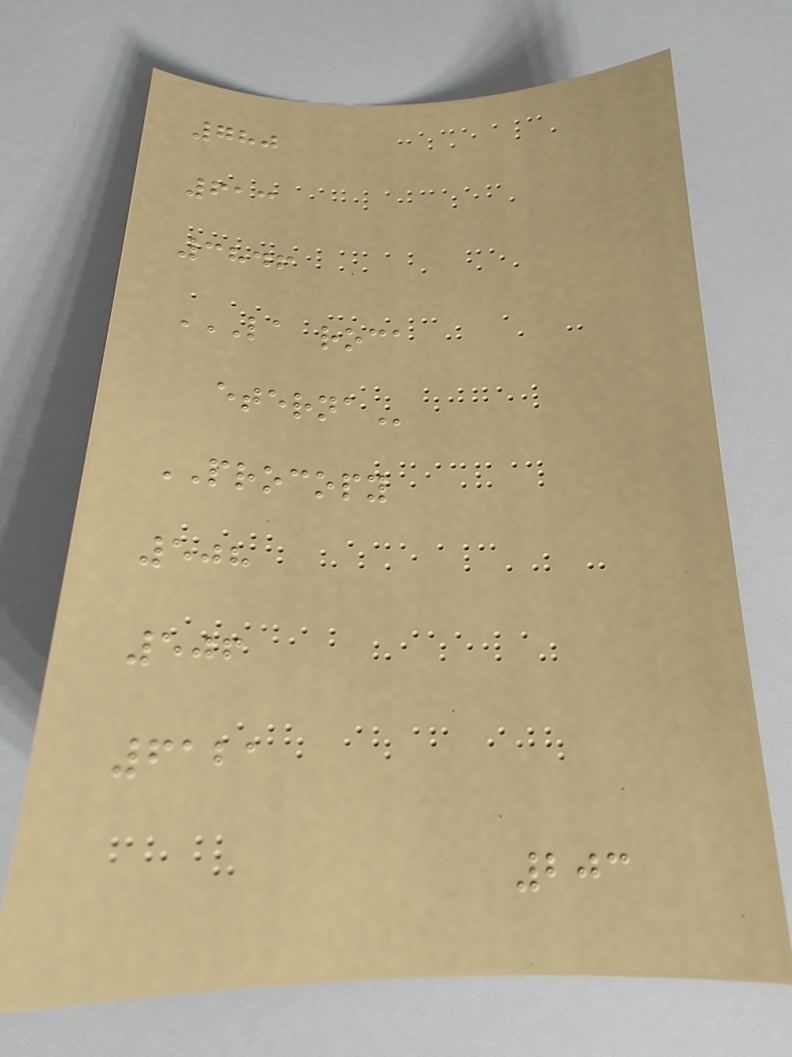780
613
3846
LA ROCA
ETERNA
PROCOPY
508
506
6121
203
